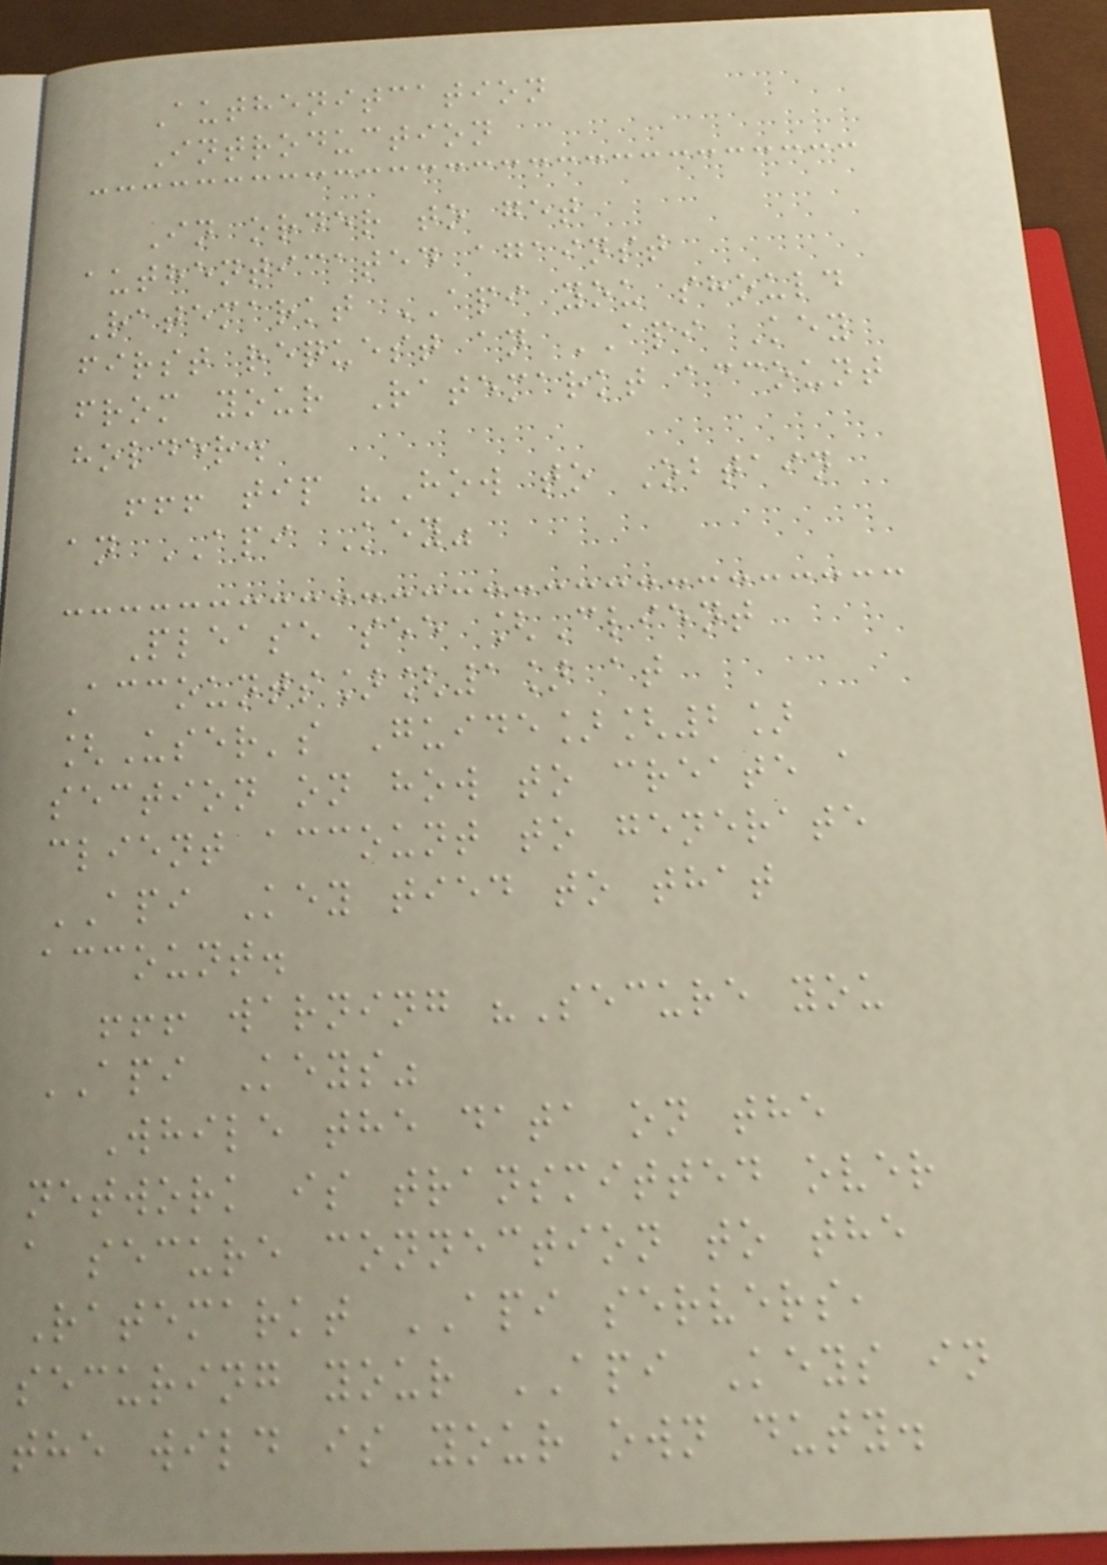Authenitcation
Introduction
In order to get
authenticated against
Ratemarkt API you should
first request an API Key
from your Ratemarkt account
holder.
!!! tip "How to Obtain
an API Key"
Please see [Client
Accounts][1] at
[User's Guide][2]
section on how to create a
client account to generate
API Key tied to that
account.
!!! warning "Secure you
API Keys"
While the data on the
network is transmitted over
a secure connection to the
Ratemarkt API servers,
securing your API Keys in
the wild is your own duty.
